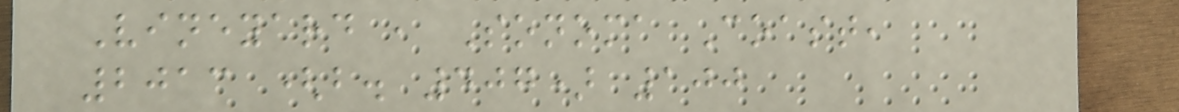Vineyard , Sonoma Coast,
2013 (b. 407) 100
